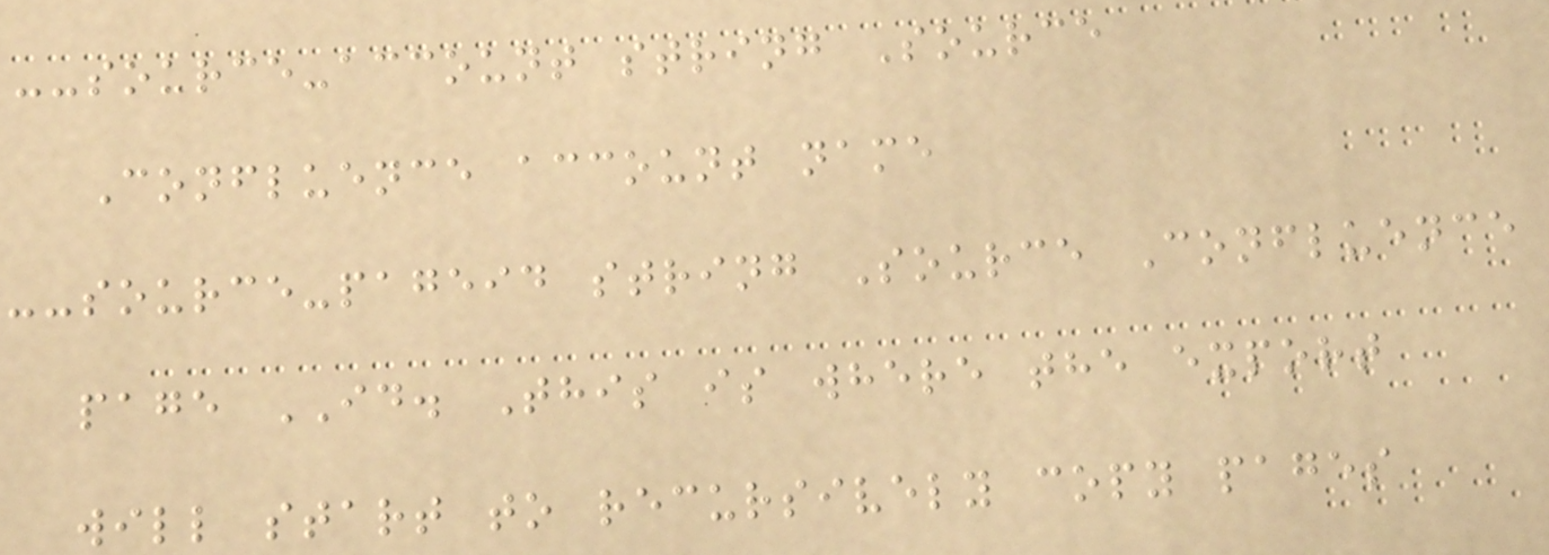--source-account string Source
Confluence account name
--source-pageid string Source Confluence
page ID. This is where the export
will start to recursively copy pages
